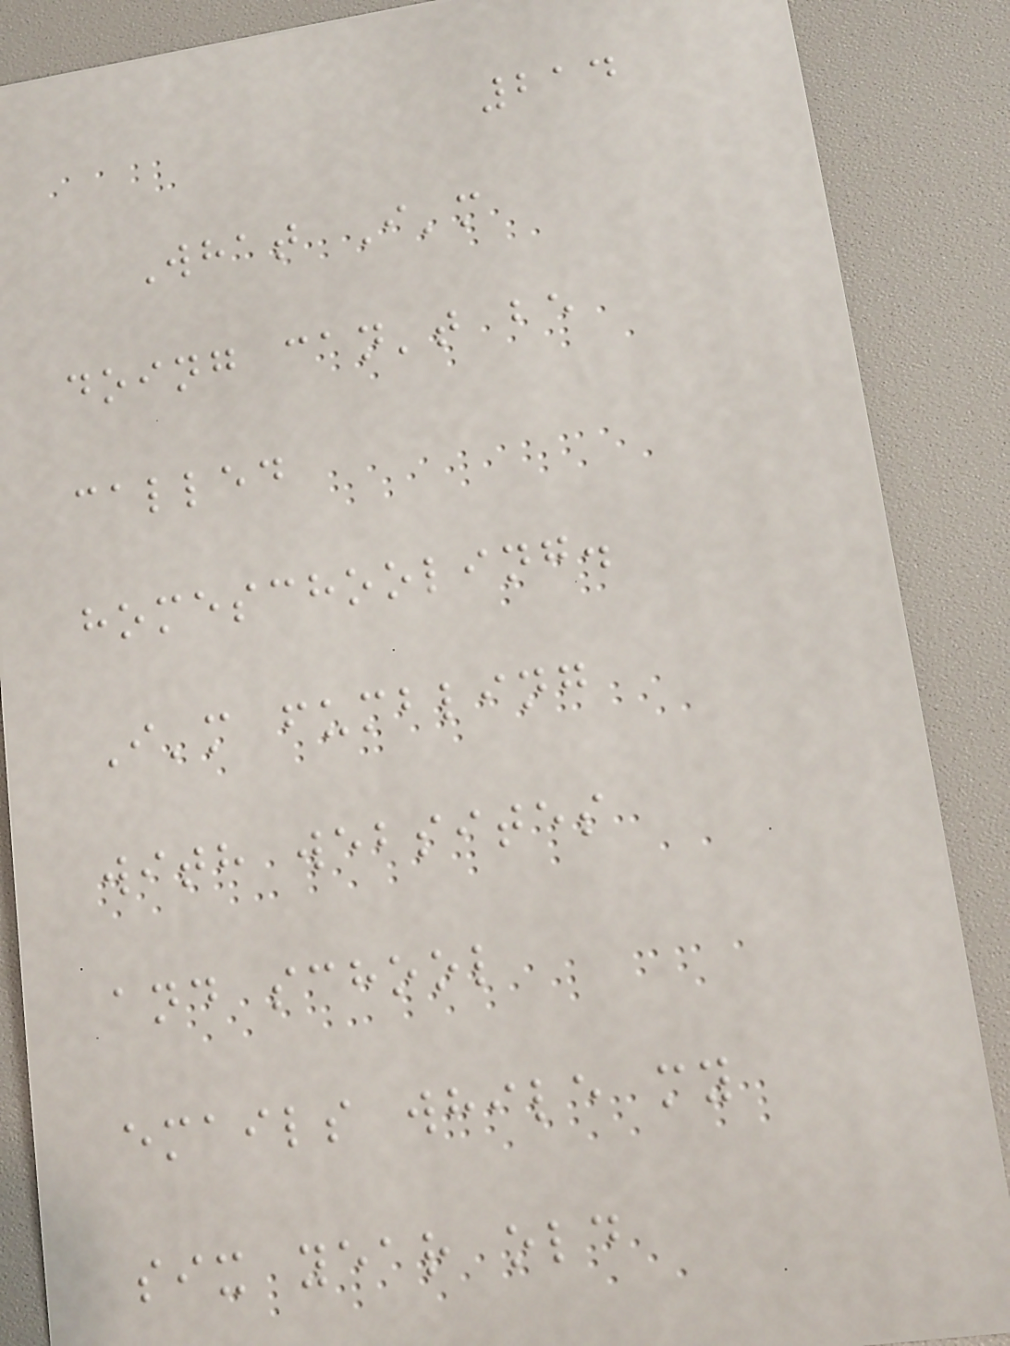214
What I'm
doing can't be
called
homeschooling.
I'm fumbling
with websites
and school
emails while my
six year old
